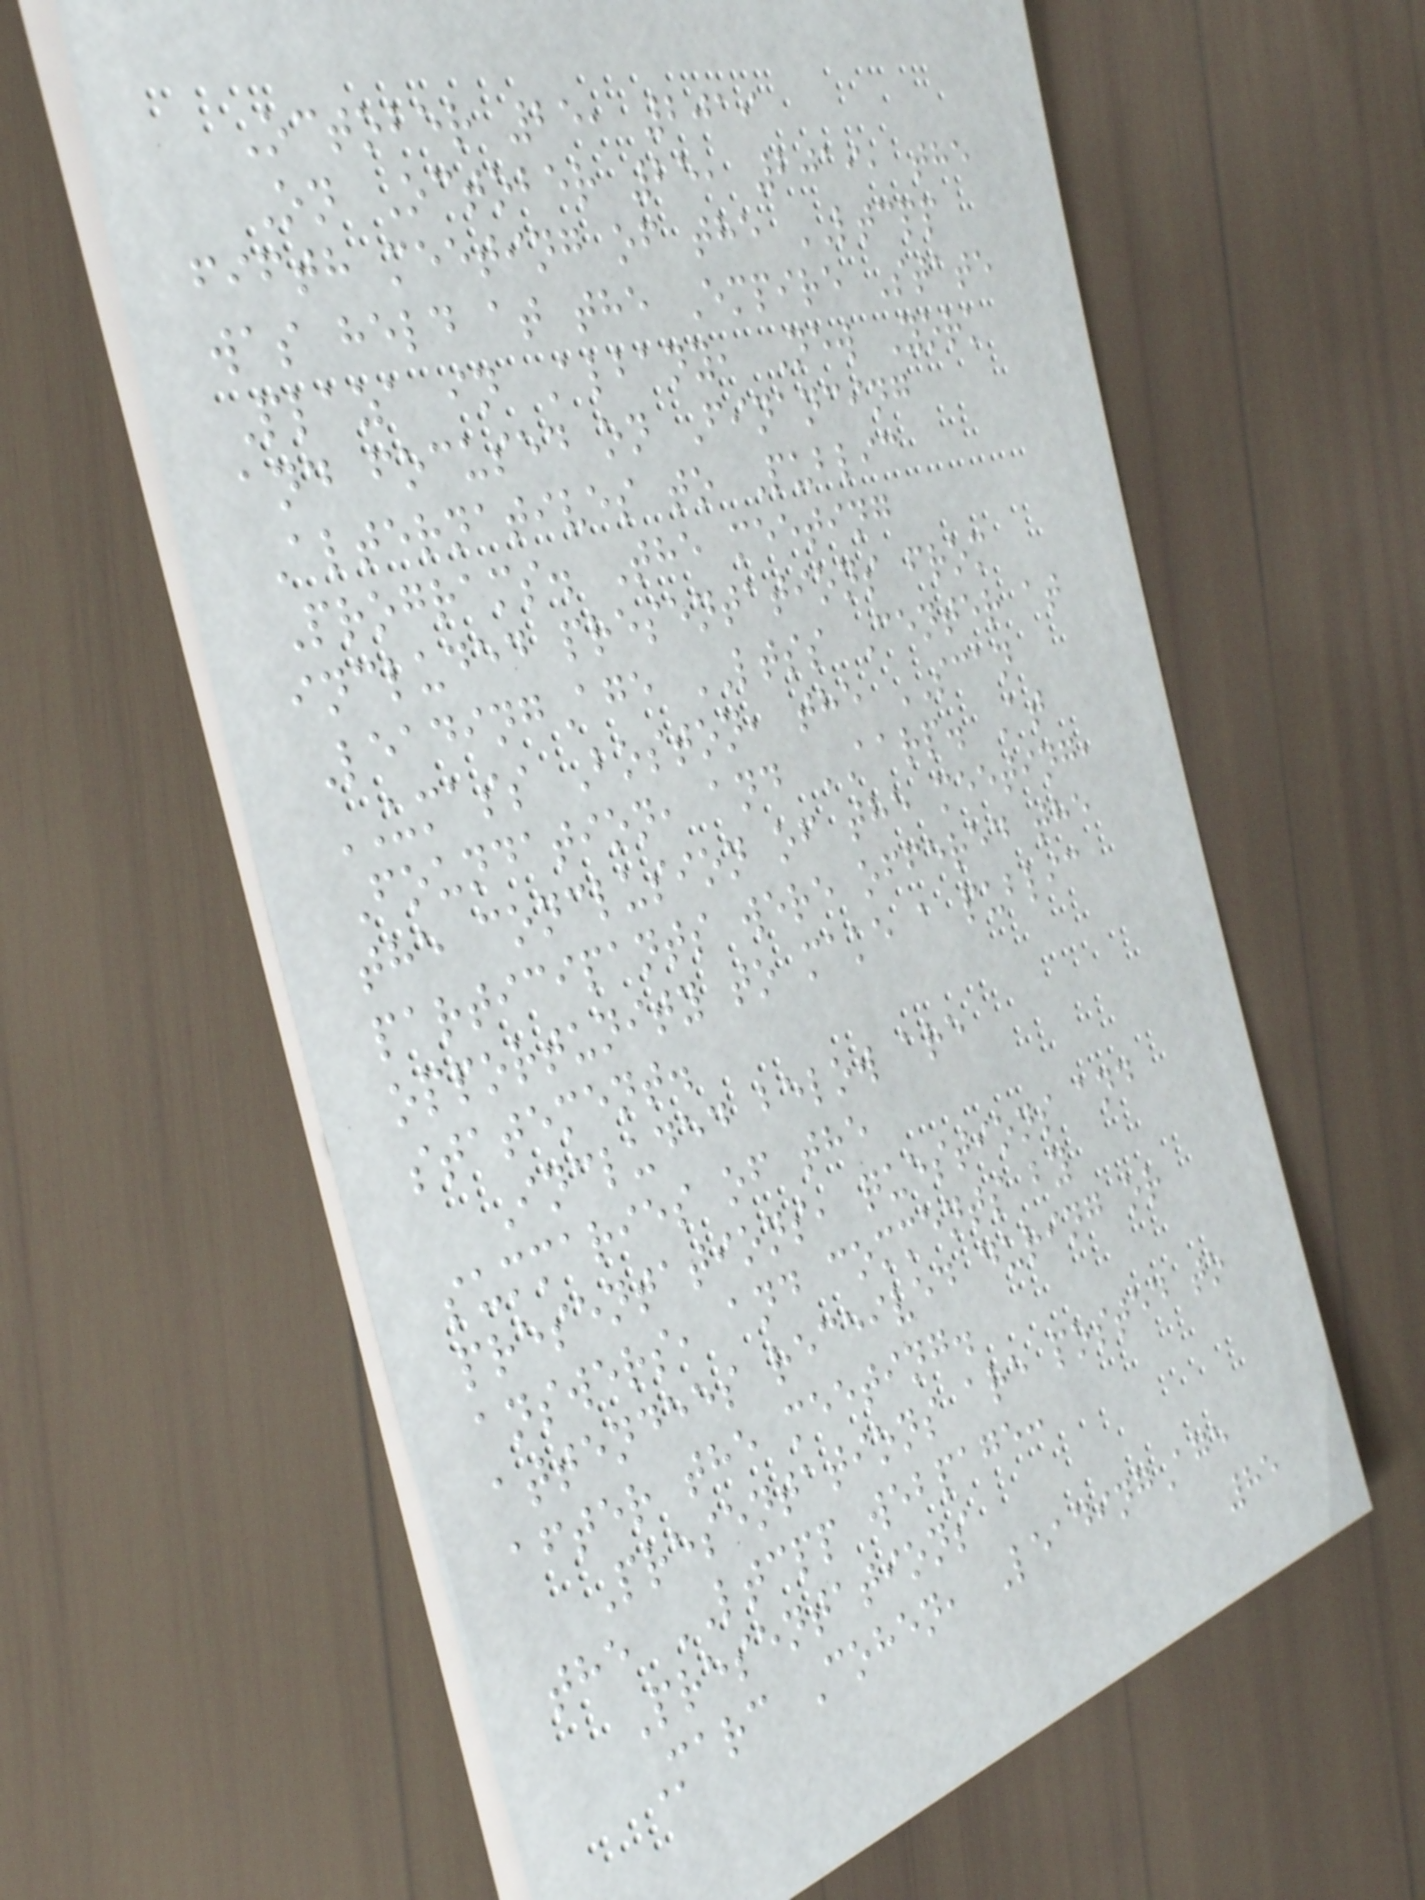October 25, 2019
On October 25, 2019, the
fifth meeting of the LTCPP
was held at the Empire State
Plaza in Albany, New York
and focused on Financing
Alternatives to Public
Programs. The meeting
included presentations from
LeadingAge LTSS Center at
UMASS Boston, the SCAN
Foundation, and AARP. At
the conclusion of the meeting,
participants were offered the
opportunity to make a public
statement.
Included below are
summaries of the
presentations, questions and
answers, and comments by
attendees received during or
after the meeting.
Presentations are posted to
the LTCPP webpage:
Presentations
Marc Cohen, LeadingAge
85
